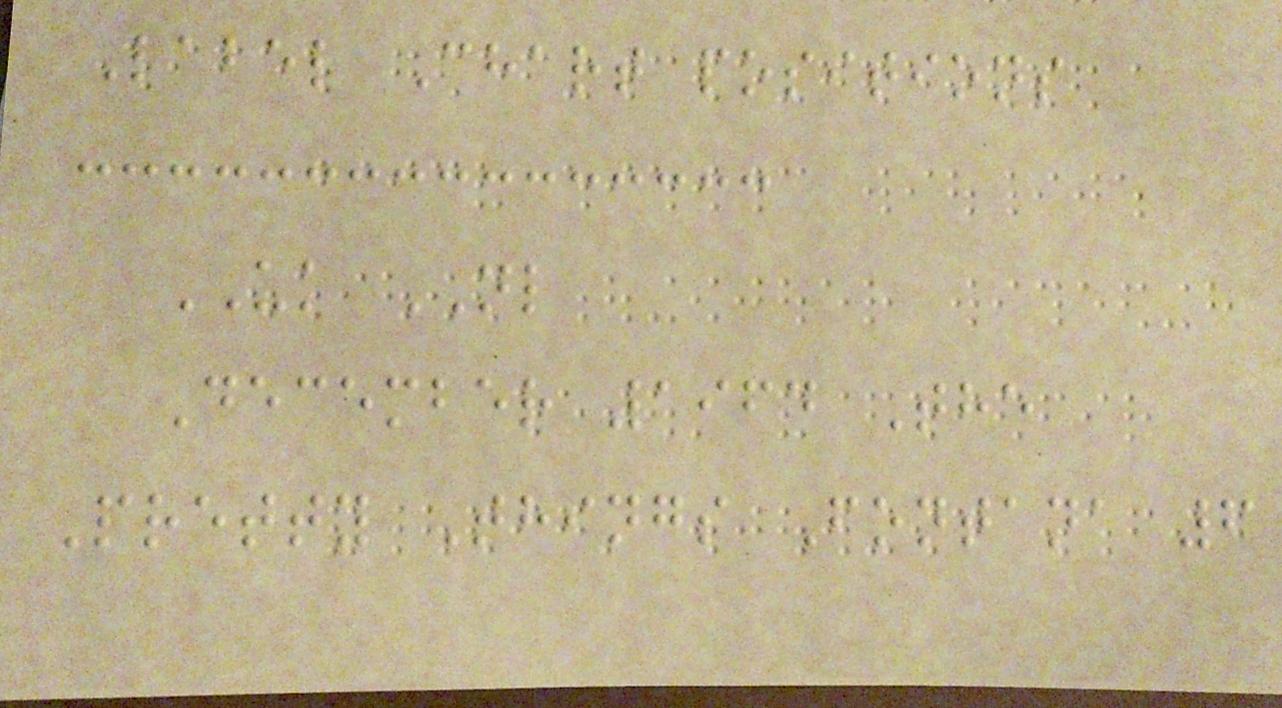Label Chart positions
UK NL
December 1964 The
Pretty Things Fontana 6
